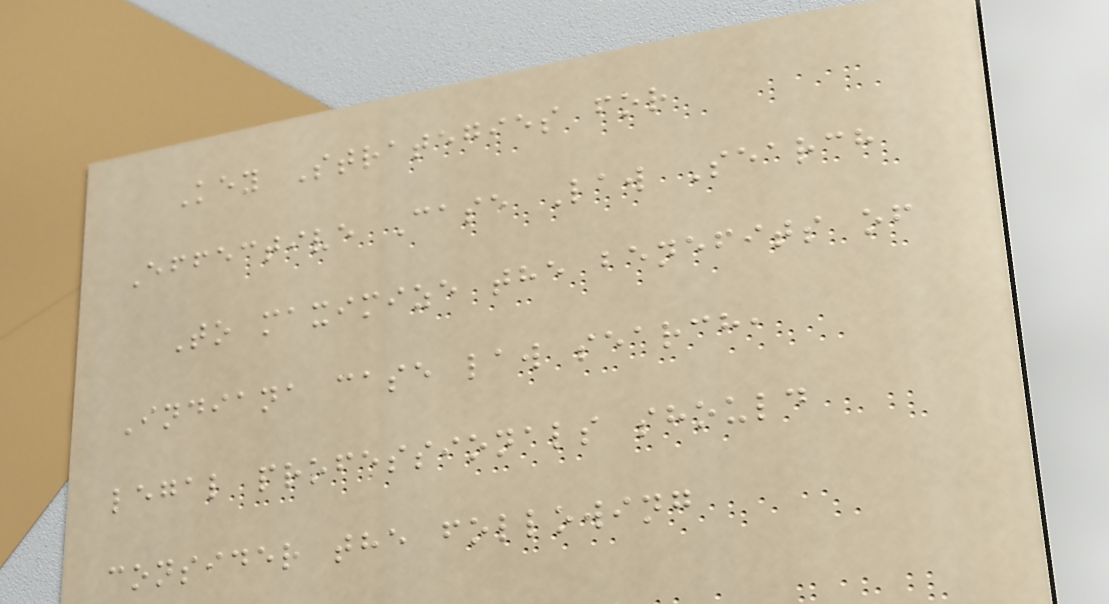Key Strategies for
Effective Case Law Search
To maximize the benefits of
Indiana case law search,
legal professionals should
consider the following
